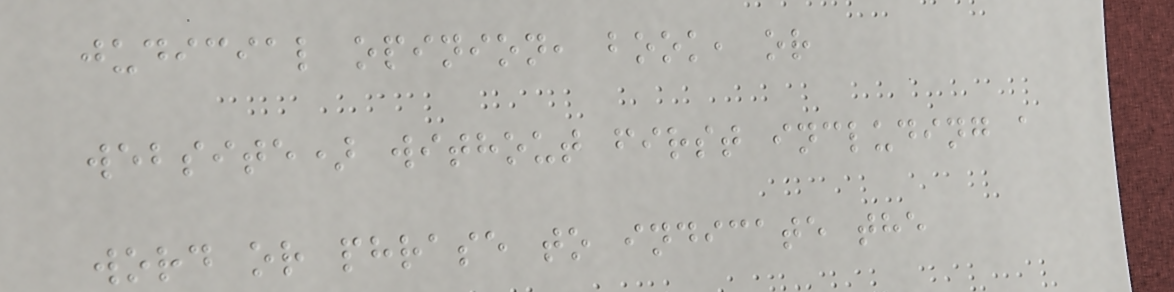judicial opinion, book, or
website) without first including a
word or phrase to indicate the
